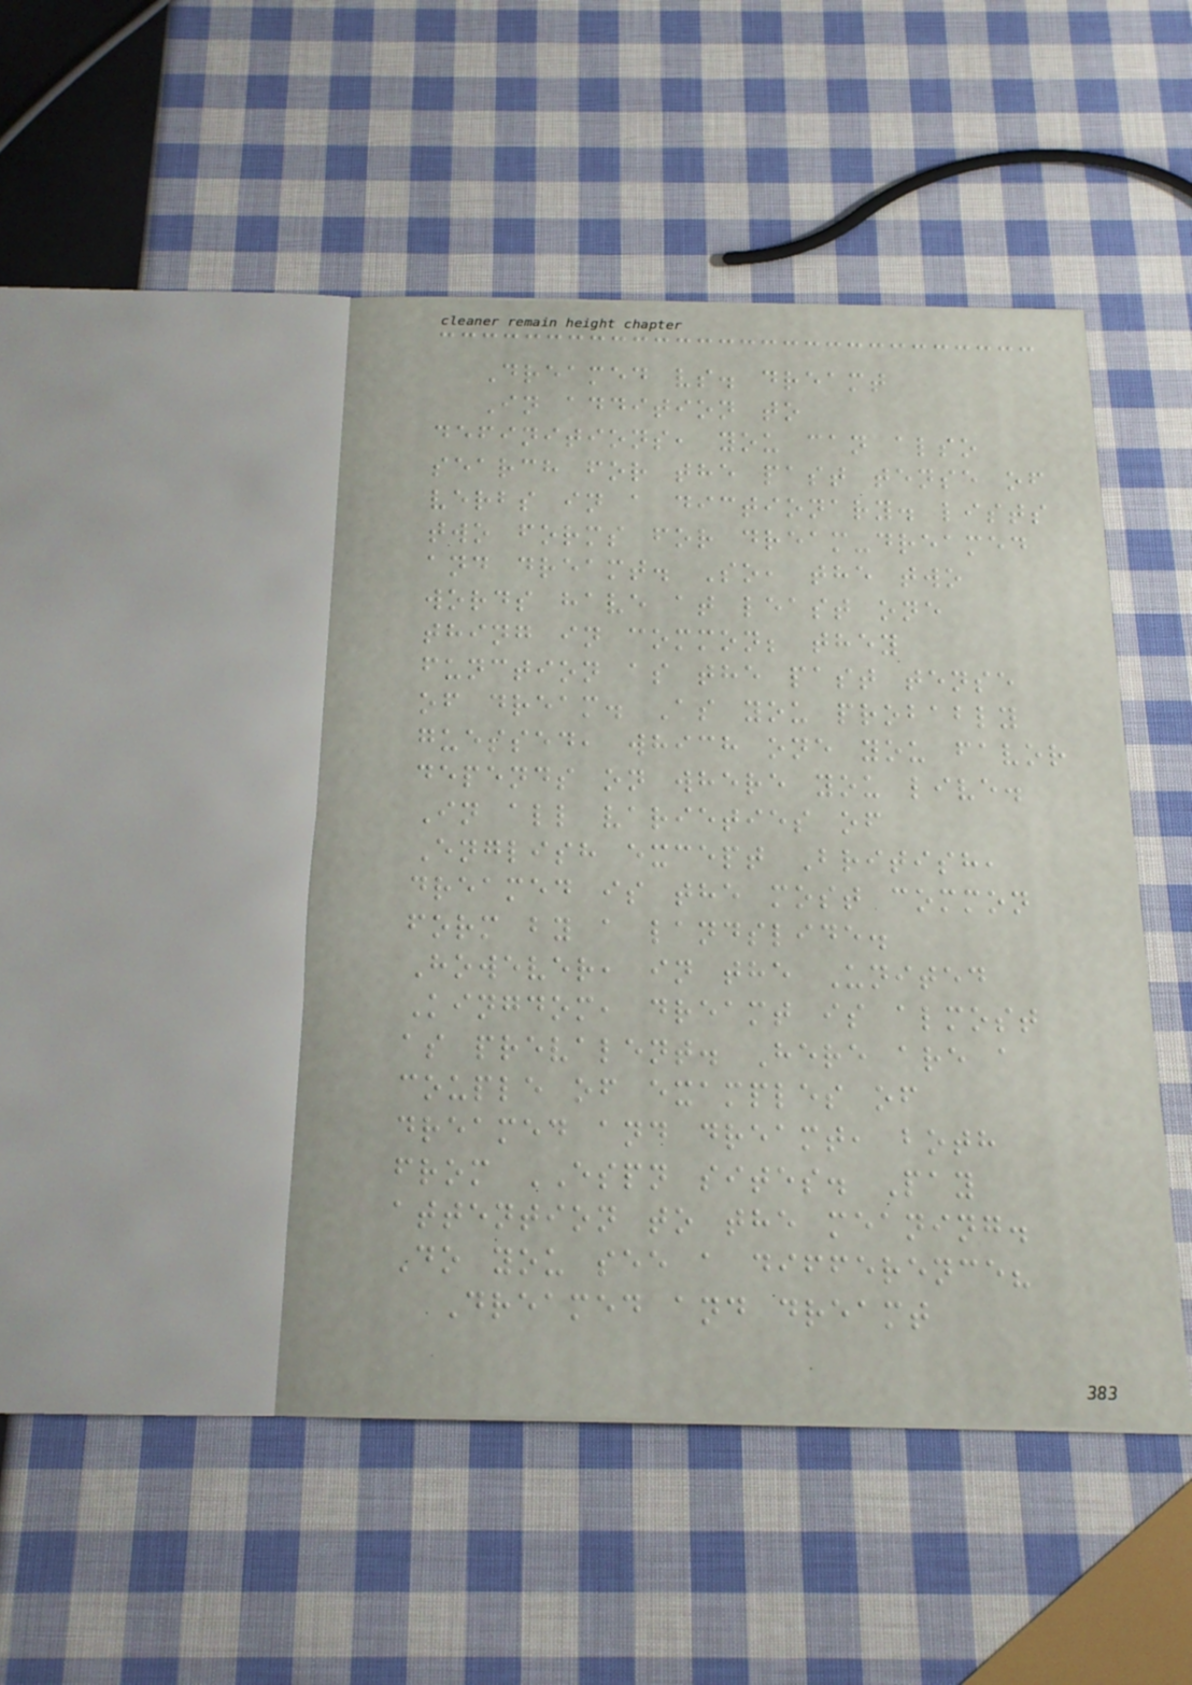Dreamed vs. dreamt
In addition to
definitions, you can also
search for the past tense of
verbs in a dictionary. lists
two forms for dream-dreamed
and dreamt. So, the two
words have at least one
thing in common; they
function as the past tense
of dream. As you probably
guessed, which one you favor
depends on where you live.
In all varieties of
English except British,
dreamed is the most common
form by a landslide.
However, in the United
Kingdom, dreamt is almost
as prevalent. Here are a
couple of examples of
dreamed and dreamt, both
from ESPN sites. Pay
attention to the meaning.
Do you see a difference?
Dreamed and dreamt
